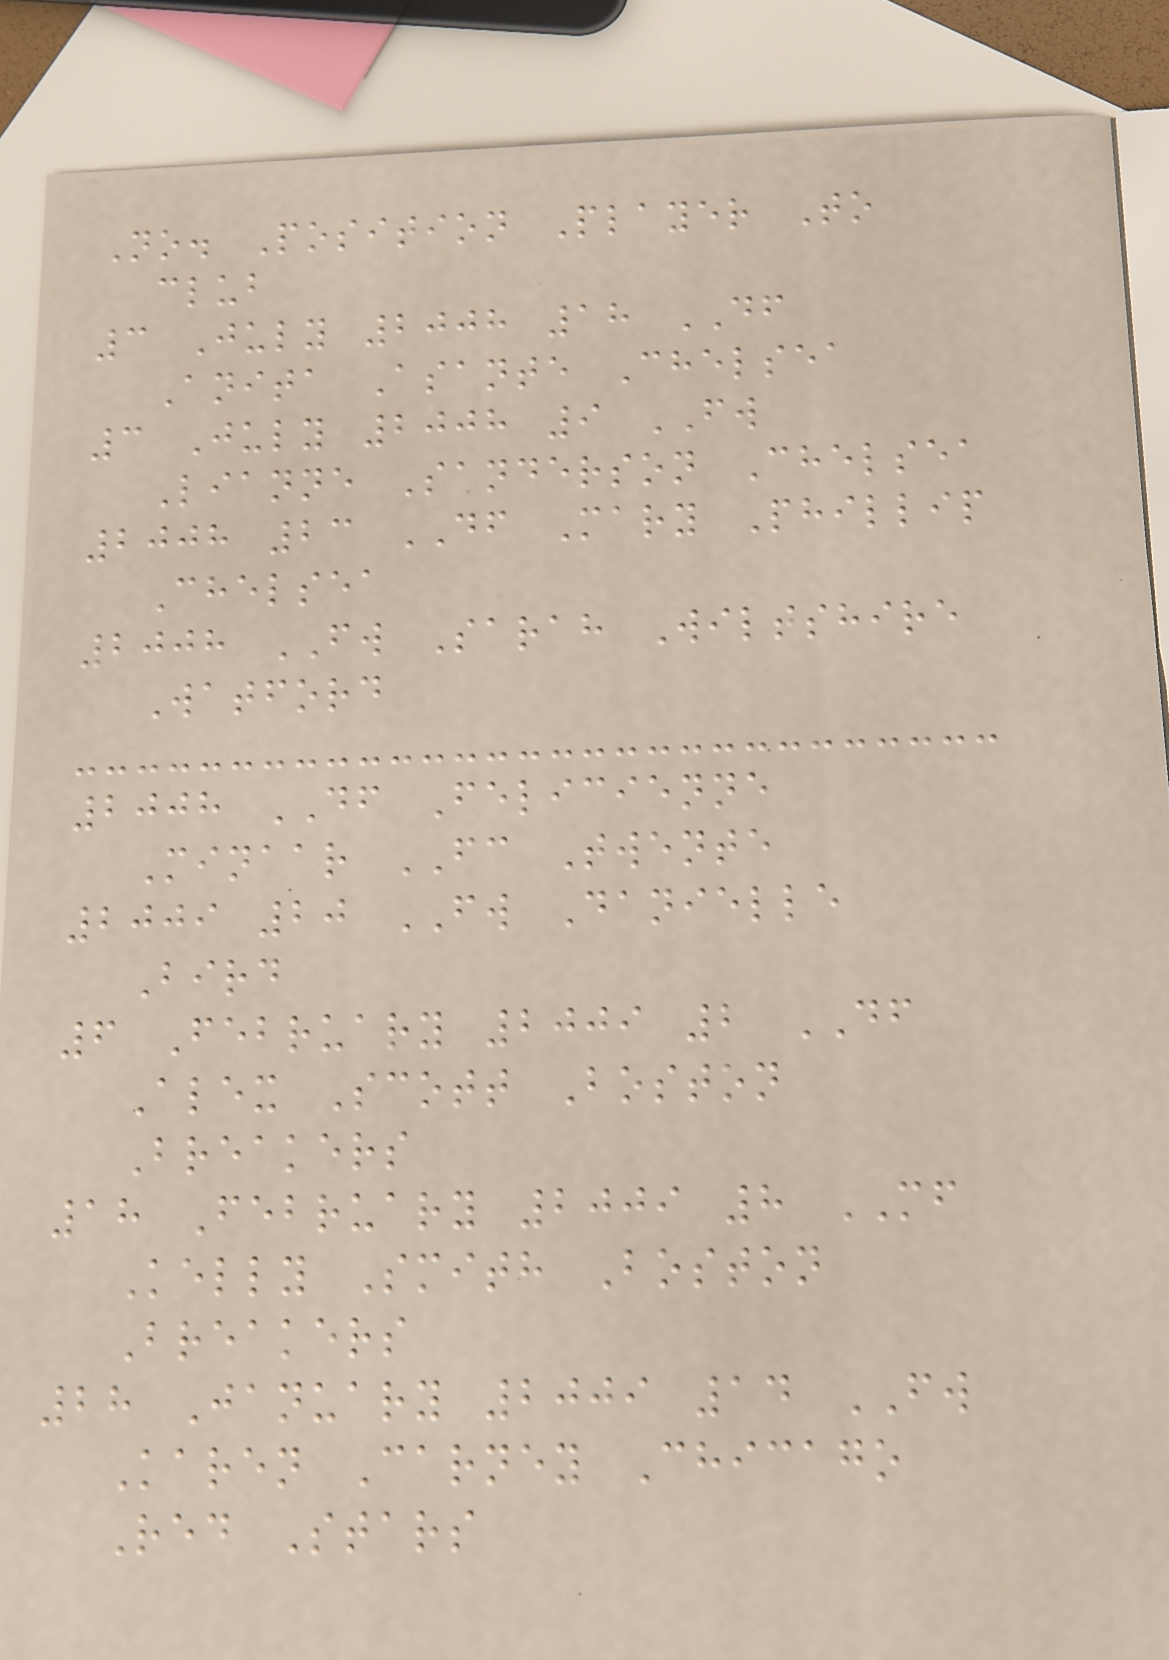No. Position Player To
club
3 July 2008 18 DF
Anita Asante Chelsea
3 July 2008 9 FW
Lianne Sanderson Chelsea
2008 23 DF Mary Phillip
Chelsea
2008 FW Sarah Wiltshire
Watford
2008 DF Felicienne
Minaar FC Twente
2009 20 FW Danielle
Bird
6 February 2009 2 DF
Alex Scott Boston
Breakers
18 February 2009 8 MF
Kelly Smith Boston
Breakers
28 January 2009 14 FW
Karen Carney Chicago
Red Stars
